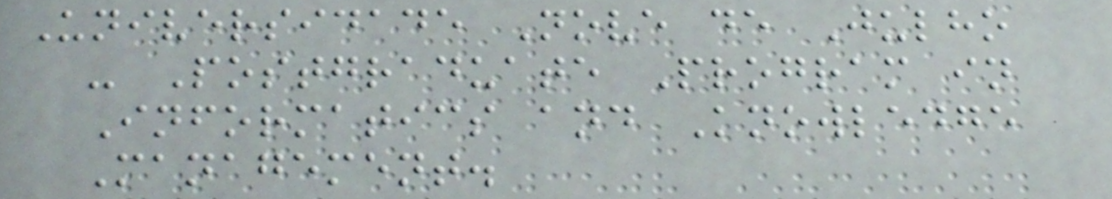Universidade Nove de Julho
- Postgraduate Program in
Informatics and Knowledge
Management.
